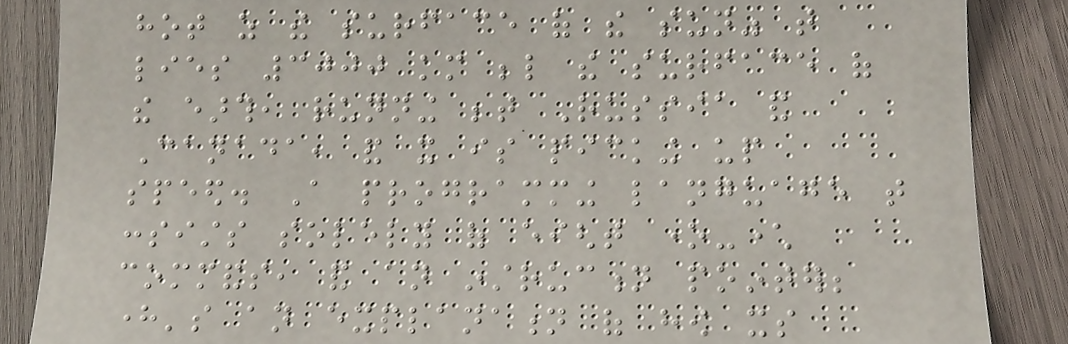hot as the surface of the sun" that
lies 3000 km below the surface of
the earth, running between Russia and
Canada, and it is picking up
speed. A programming language that
consists solely of eight one-character
commands, and an instruction pointer;
here's an explanation of how its
